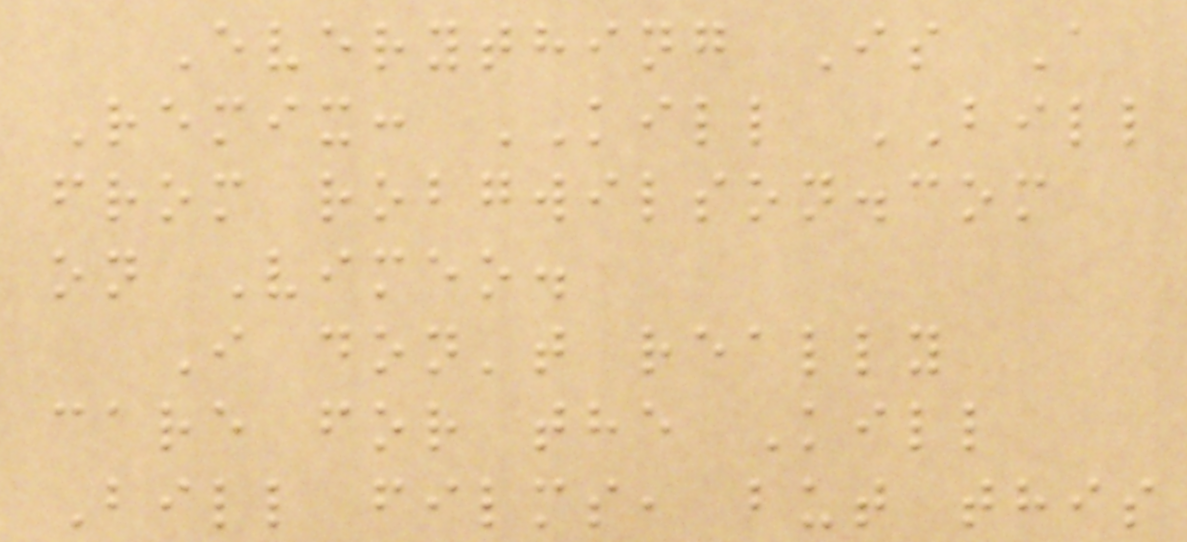Everything Is A
Remix: KILL BILL
from robgwilson.com
on Vimeo.
I don't really
care for the Kill
Bill films, but this
